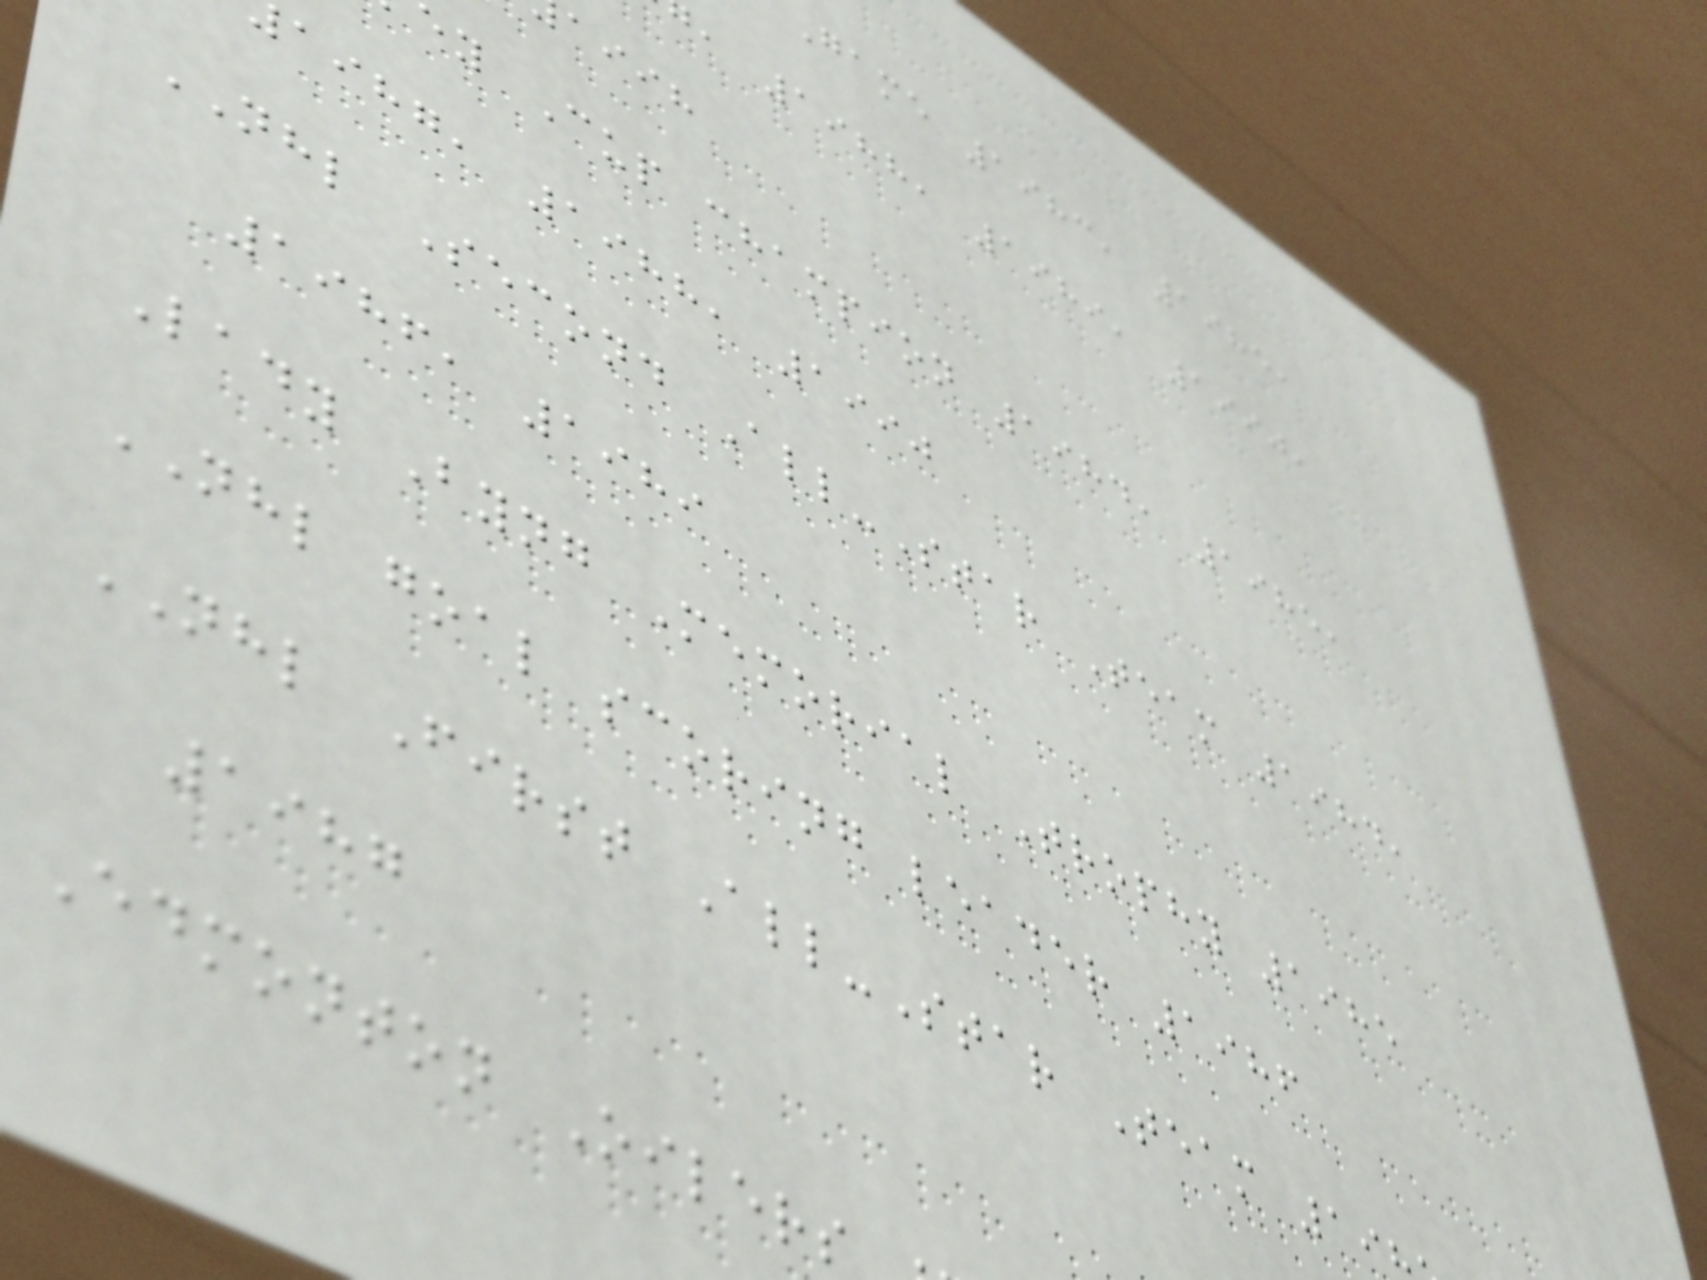Game 1983, 1985,
, 1988, 1989, 1990,
aiih
ey Cup champion 1984, 1985,
aihg, 1988, 1990
NHL Second All-Star Team 1984,
1986, 1989
Lady Byng Memorial Trophy 1985
NHL goal scoring leader 1986
NHL First All-Star Team 19
1987
Edmonton Oilers
